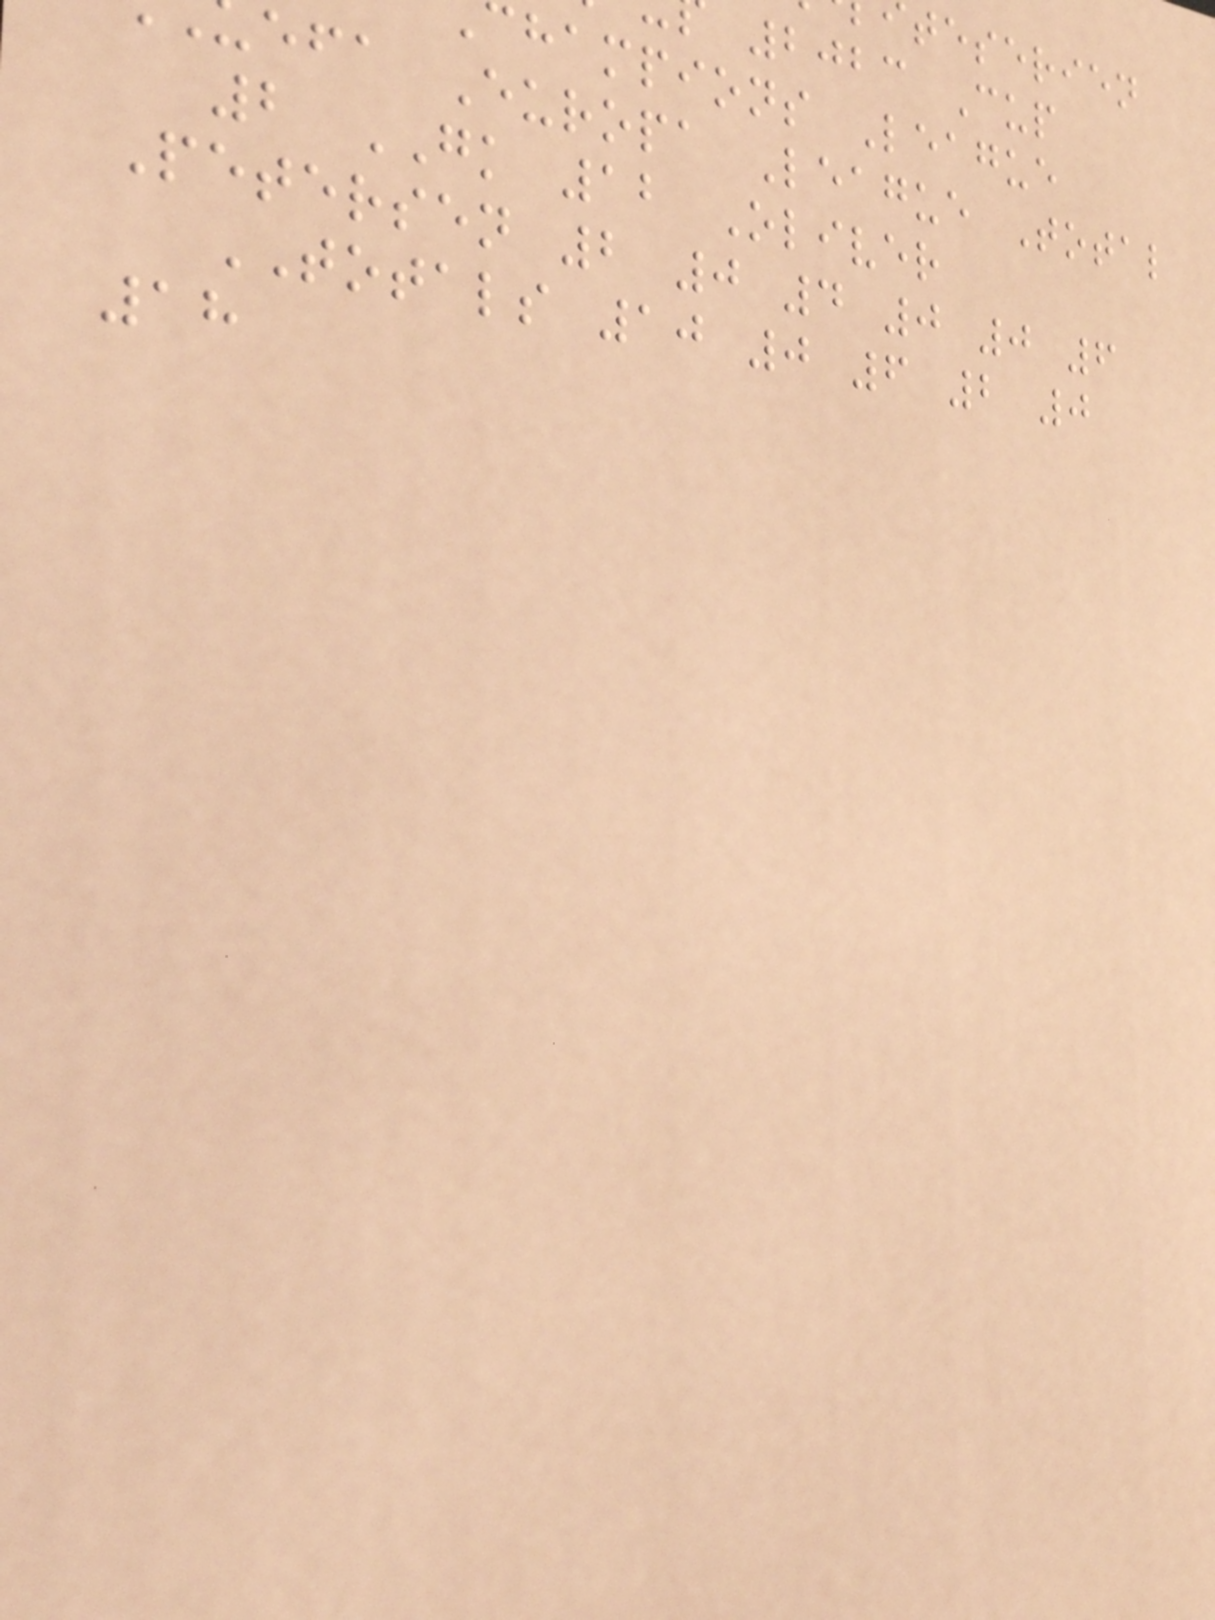teserien
2023 Cup
hampions League
efa Europa League Total
2 GK 12 Oliver
Petersen 2 0 4 0 0 6
TOTALS 10 0 6 2 0
18
